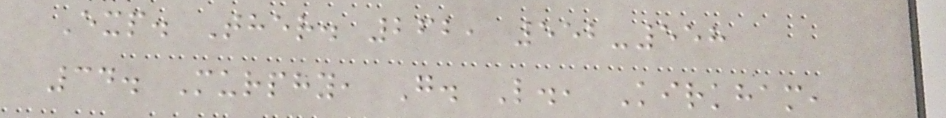Exp. Ther. 262, 552-558
34. Murphy, G. L., Kirkham,
